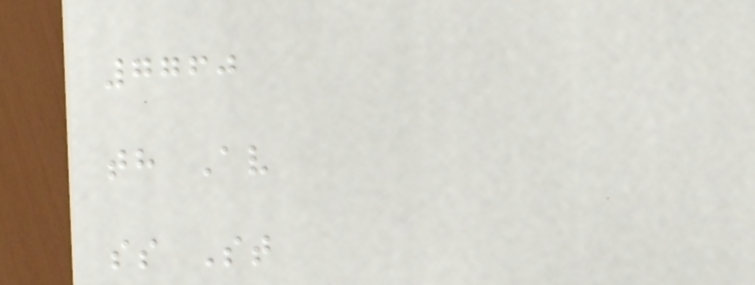7760
th Av
ss St
